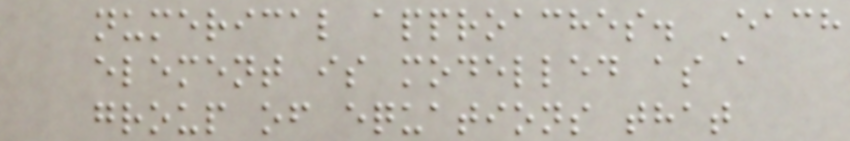numerical approaches. Each
element is modelled as a
group of equations that
